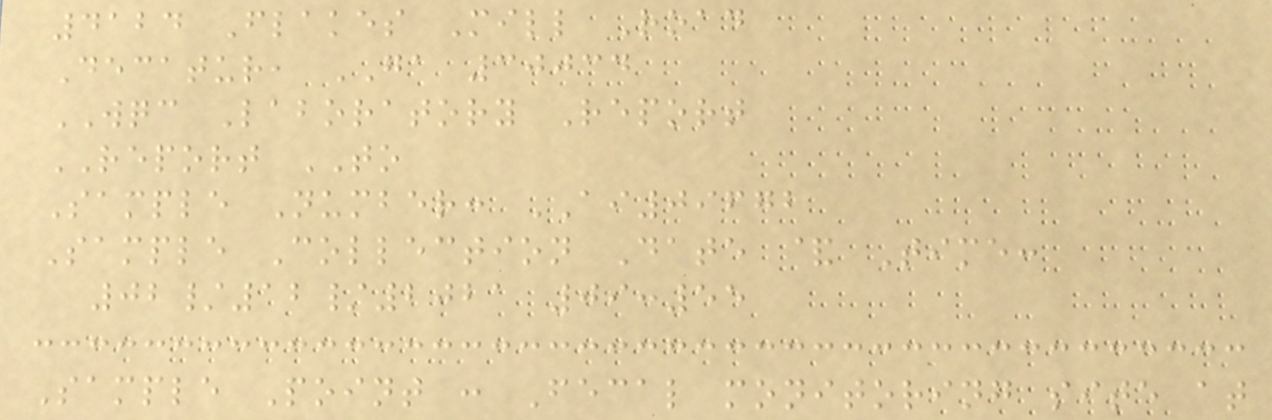4124 Flakes Mill Road
Decatur, GA 30034
WQC Laboratory Report
REPORT TO
Sample Number: AI09672
Sample Collection Date & Time:
02/12/2021 09:55
Sample Point : Fecal monitoring site at
